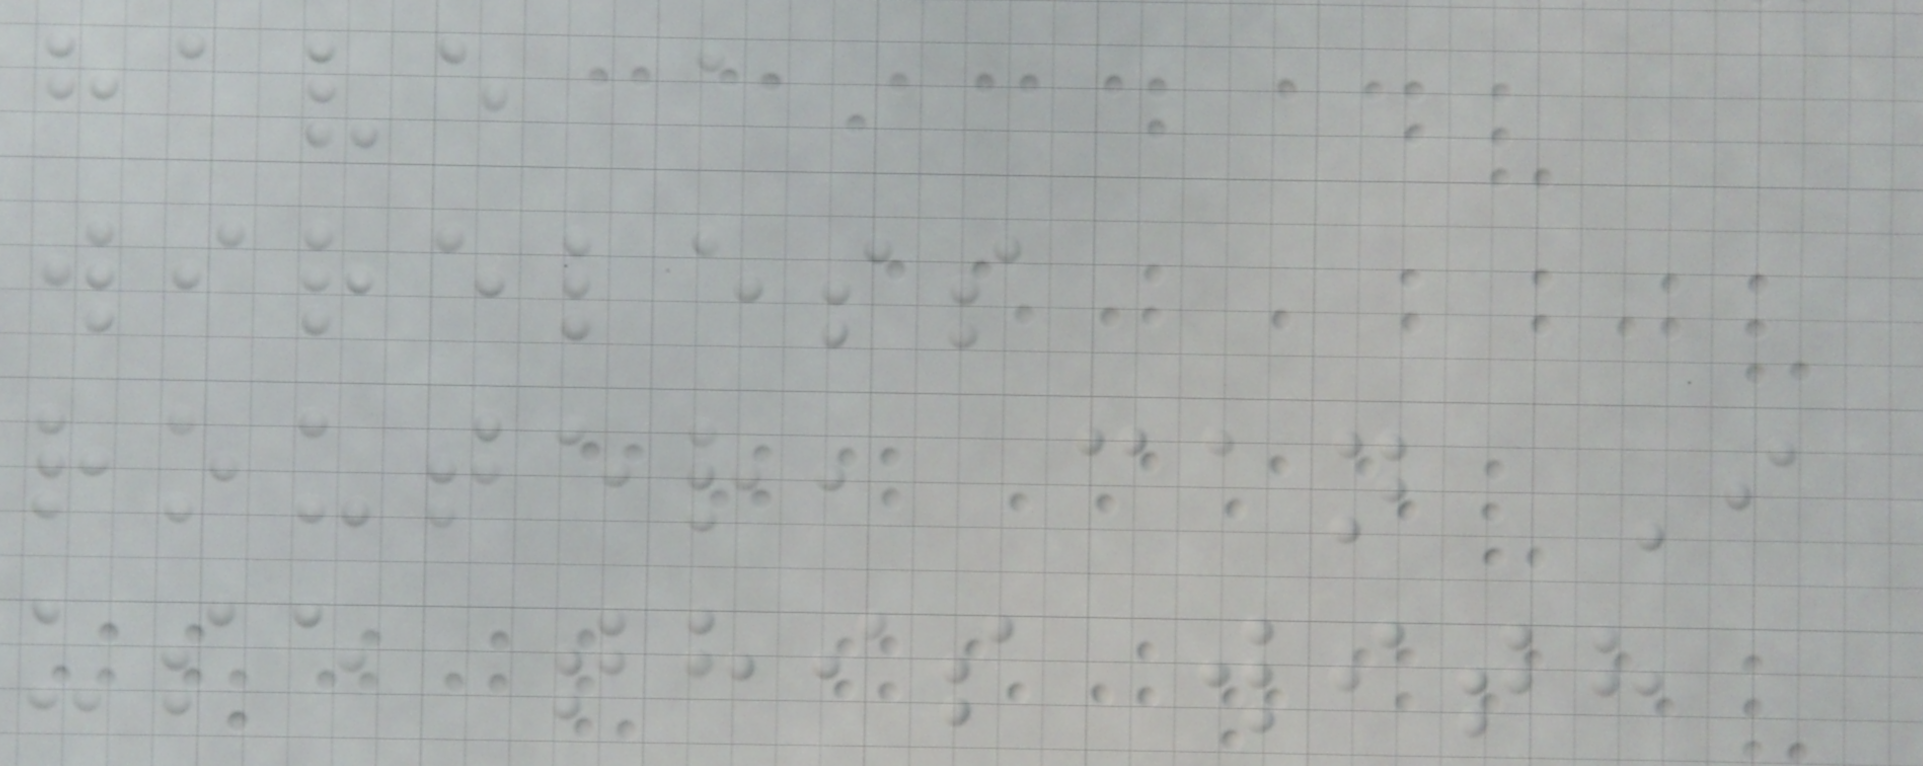have a
wireless
router, can I
use this with
